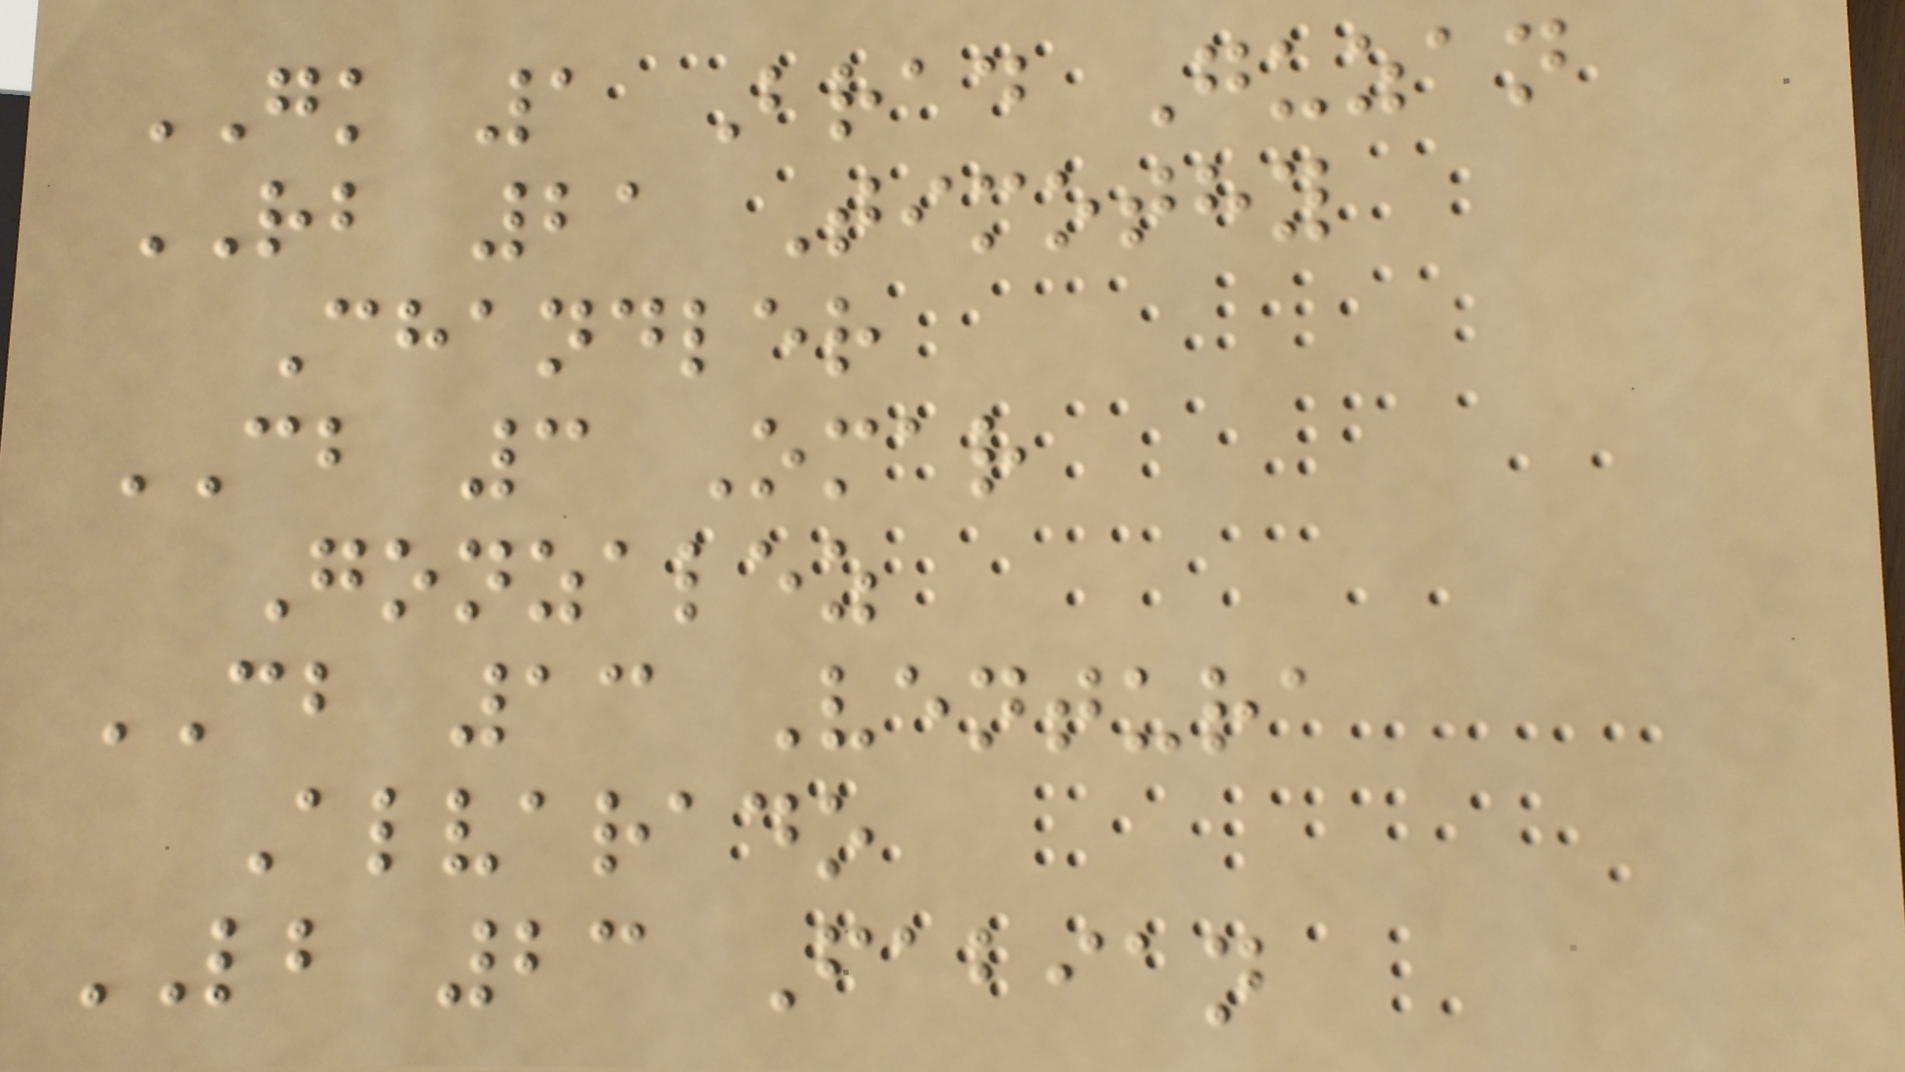GK 1 Brad Guzan
RB 21 Timothy
Chandler
CB 3 Omar
Gonzalez
CB 13 Ventura
Alvarado
LB 23 Fabian
